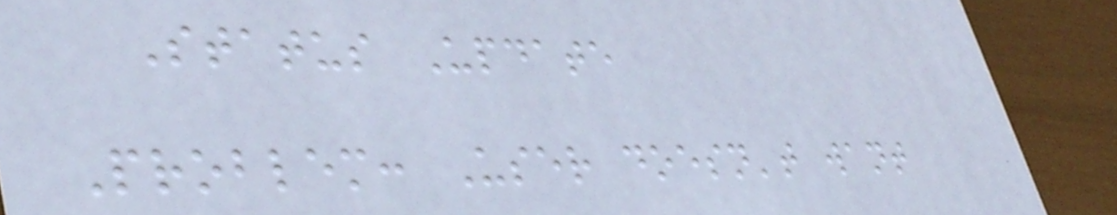Status Update
Problem: User doesn't want
